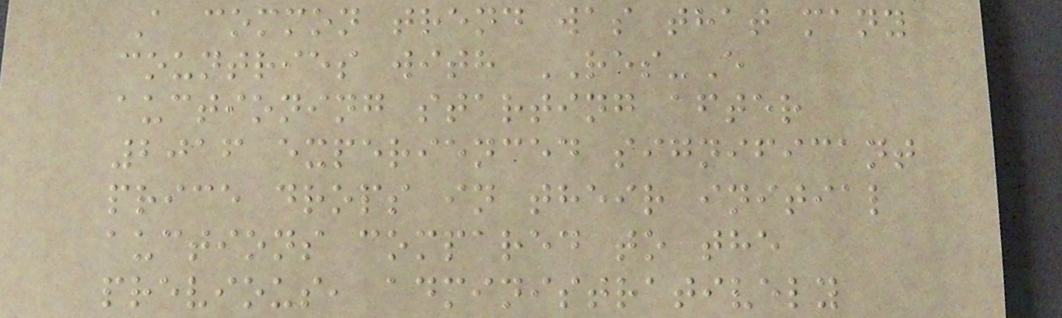A common trend was that many
countries with RES-E
auctioning starting after
2016 experienced significant
price drops in their initial
auctions compared to the
previous, administratively
